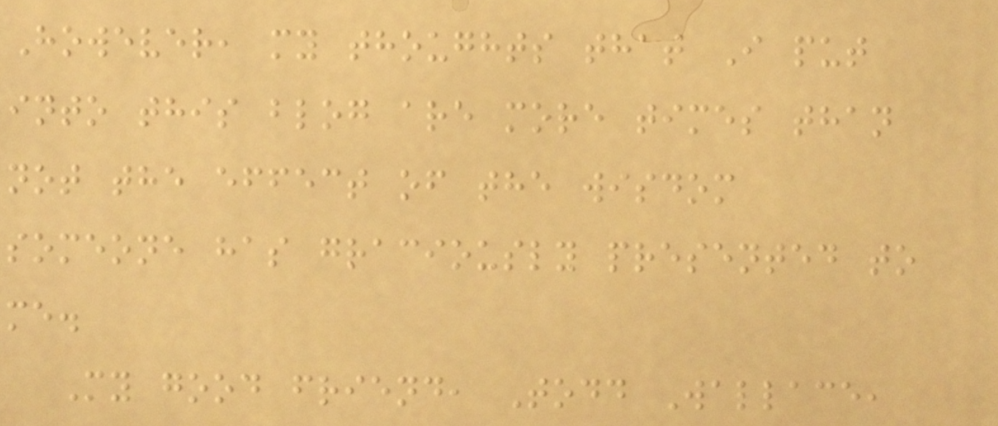However, my thoughts that I put
into this blog are more times than
not the effect of the wisdom
someone has graciously presented to
me.
My good friend, Todd Wallace,
